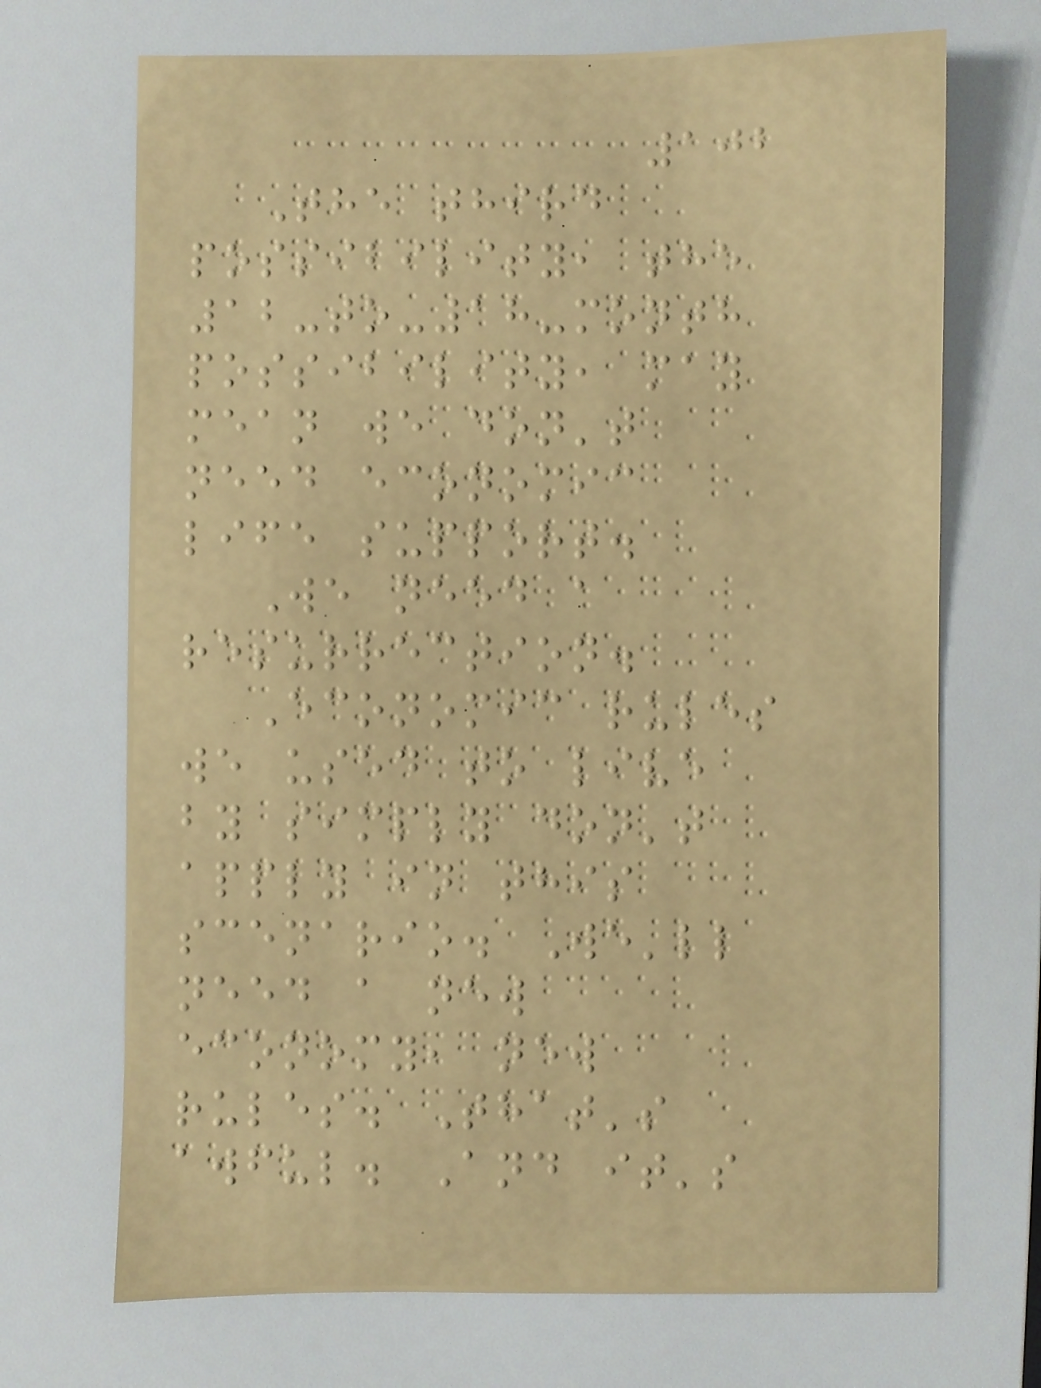102
The third
possibility, the
12-to-18-month
possibility, may
mean we don't
need economic
life support.
We need a
resurrection.
Economic rules
we used to live
by simply don't
apply in this
scenario. We'll
need a new
economy, new
rules. That's
awful. And it's
